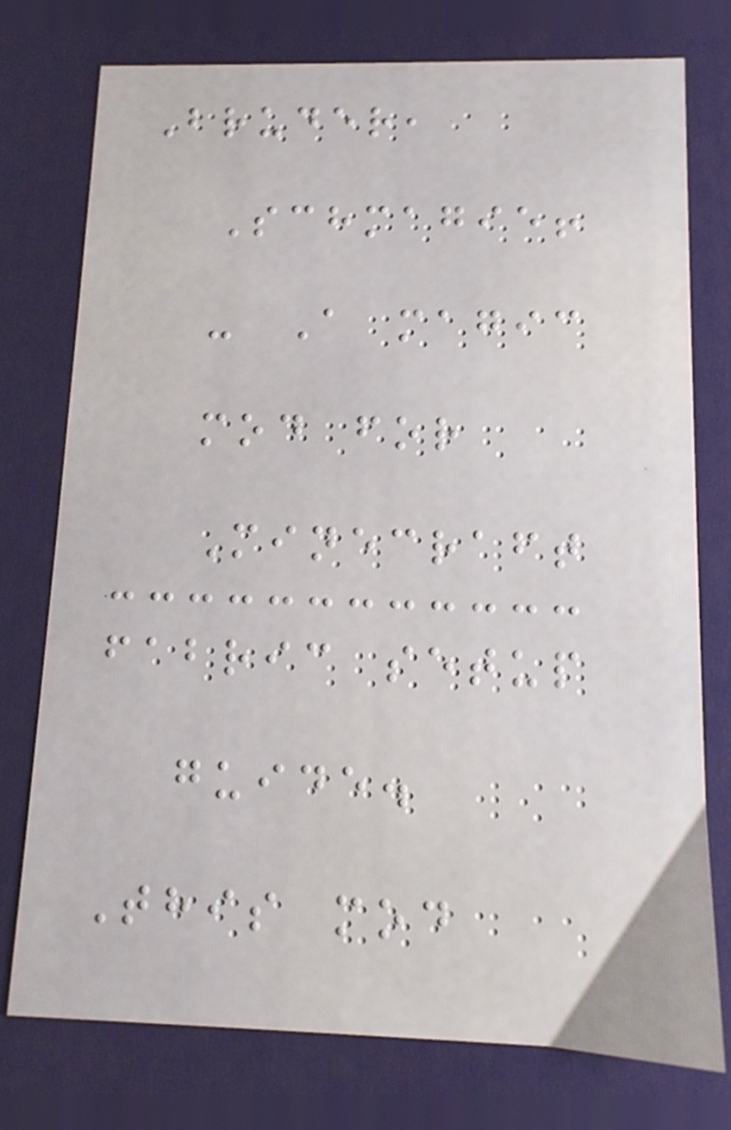Bruder,
Schmagie!
- A magic
mod for
Minecraft
fabric setup
guide.
This mod
